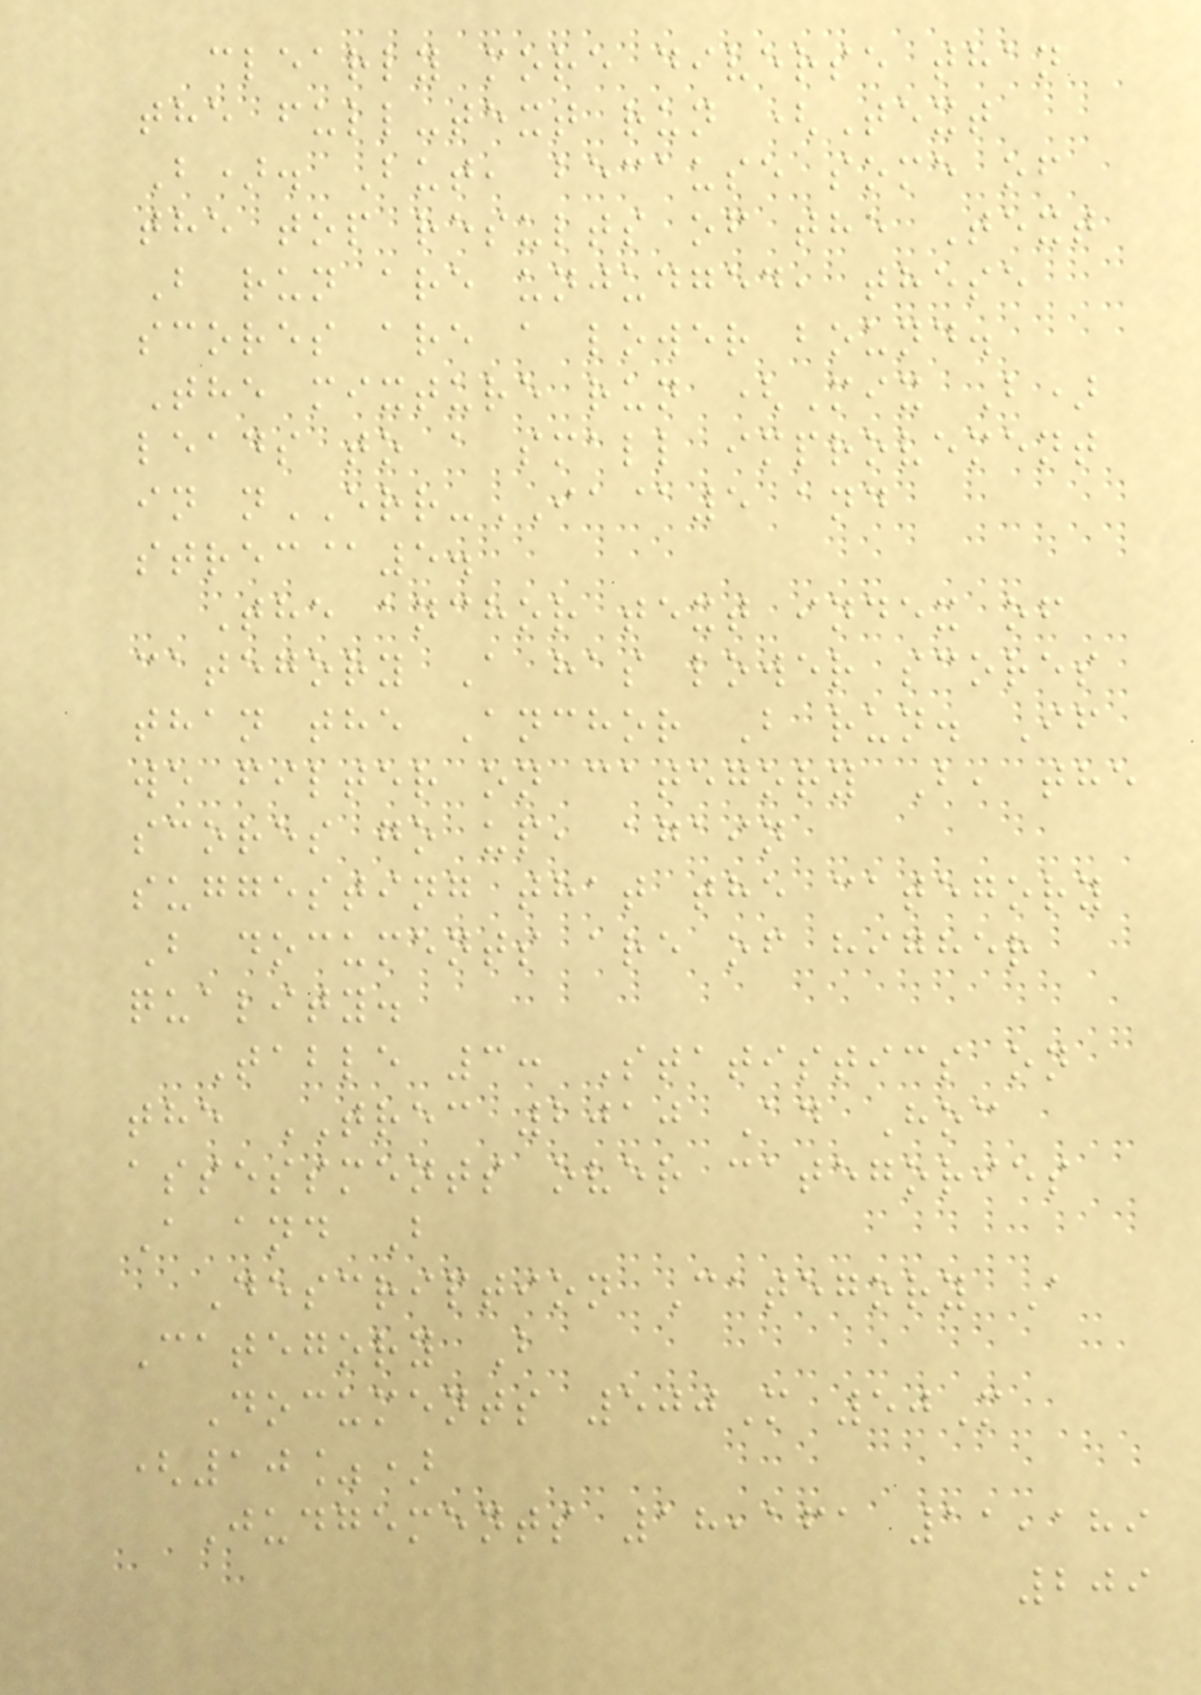clearly more diverse than
the full-text run (Text
B). But, because some of
the top results of the Text
B run are unjudged, these
scores are a lower bound.
The mixture run (Mix B)
leads to a small improvement
in nERR-IA@5 and
strec@5.
The anchor text index of
category A has lower scores
than the Anchor B run. If
we filter on category B, the
scores go up, again
suggesting that the category
B documents are of higher
quality.
Table 3: Statistics on
the TREC 2010 Ad Hoc
assessments over categories
A and B
Description Category A
Category B
Documents 500M 50M
(10%)
Judgements 18,161 11,189
209
